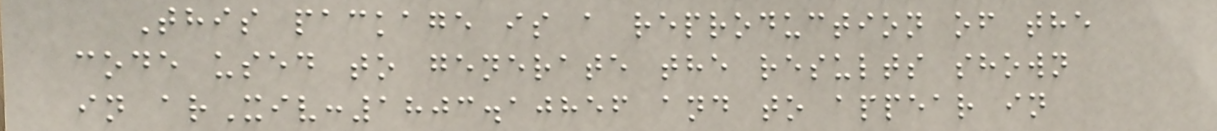This package is a reproduction of the
code used to generate the results shown
in arXiv:1803.10856 and to appear in
